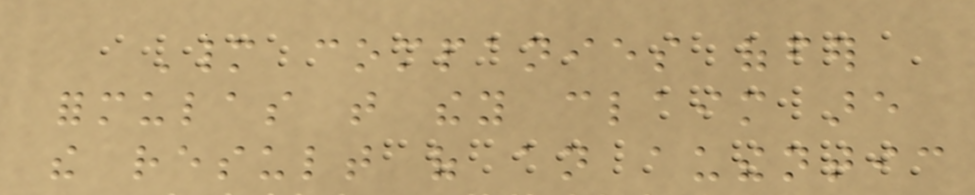Many companies offer
formulas that they claim are
the result of an authentic
